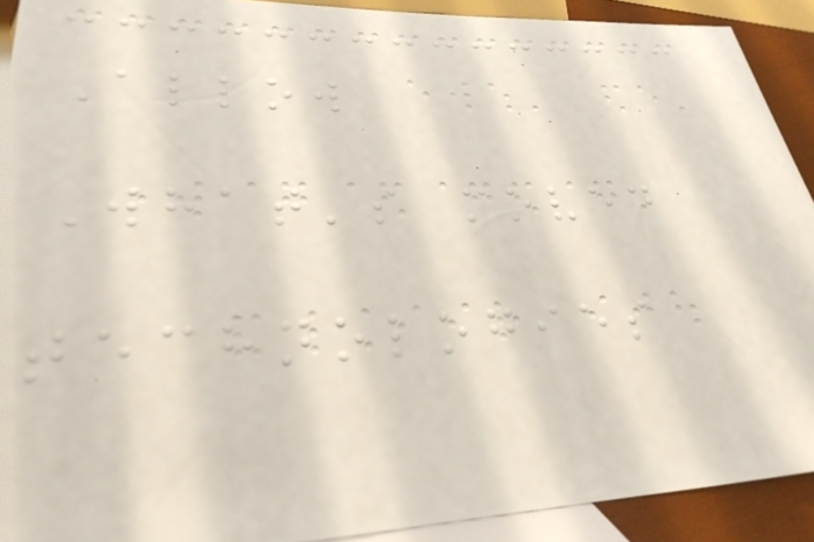Allow
What's moved
technologies
